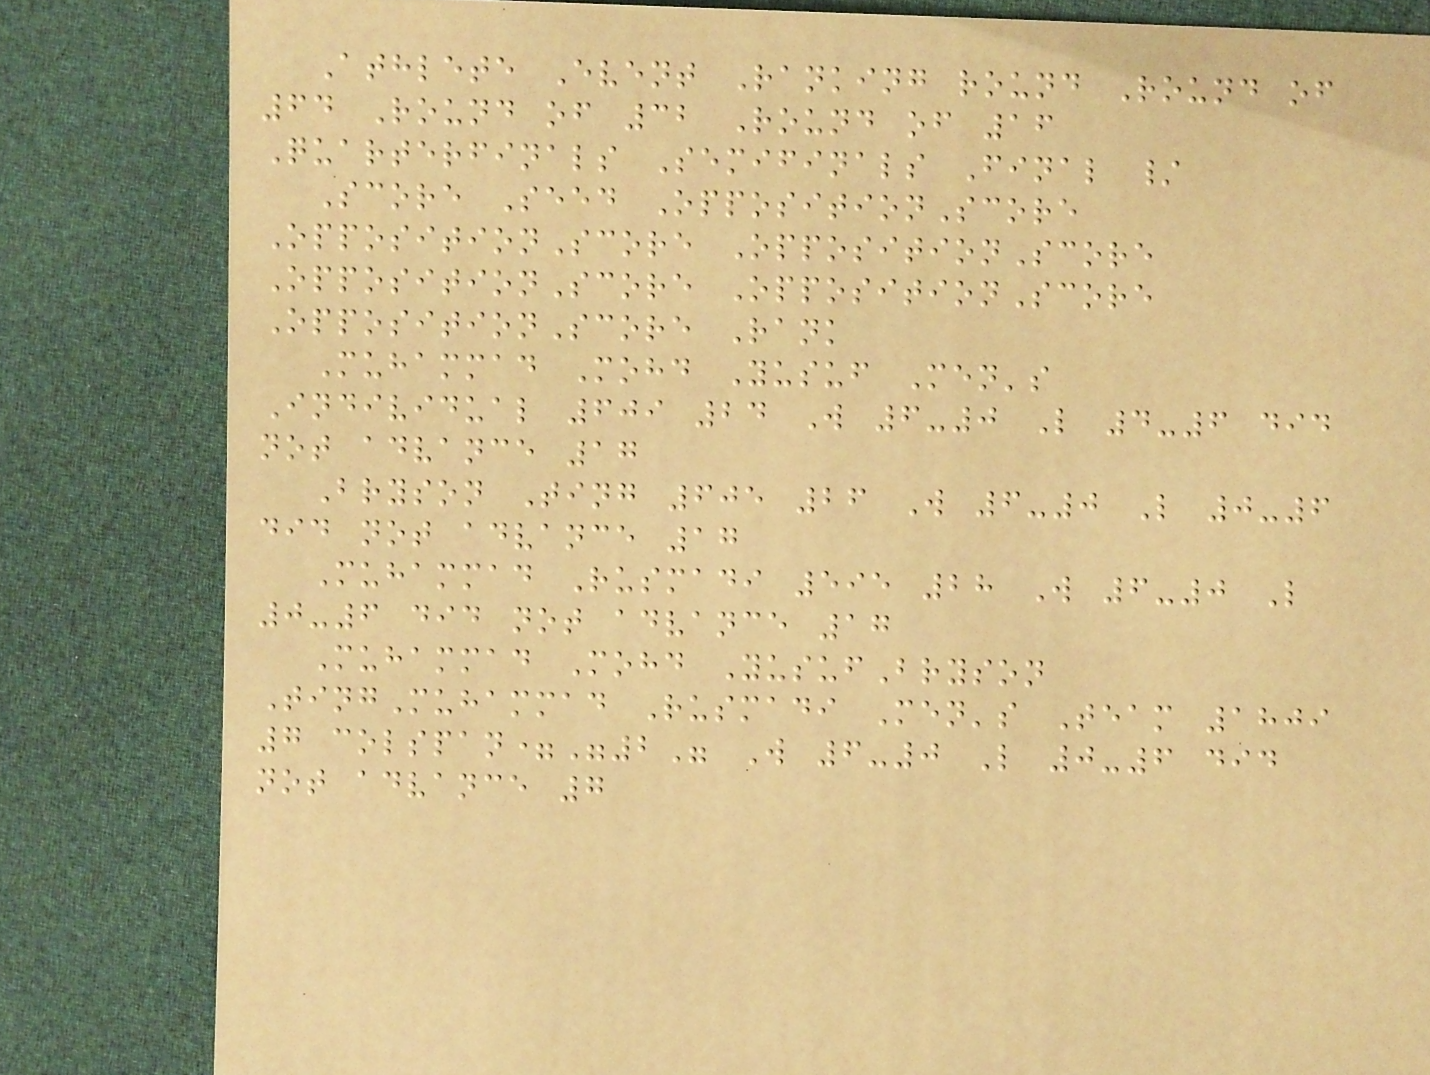Athlete Event Ranking round Round of
64 Round of 32 Round of 16
Quarterfinals Semifinals Final /
Score Seed OppositionScore
OppositionScore OppositionScore
OppositionScore OppositionScore
OppositionScore Rank
Muhammad Mohd Yusuf Men's
Individual 609 24 W 6-0 L 4-6 did
not advance 17
Bryson Ting 605 26 W 6-0 L 0-6
did not advance 17
Muhammad Rusmadi 595 28 W 6-0 L
0-6 did not advance 17
Muhammad Mohd YusufBryson
TingMuhammad Rusmadi Men's Team 1809
7 colspan="2" W 6-0 L 0-6 did
not advance 7
